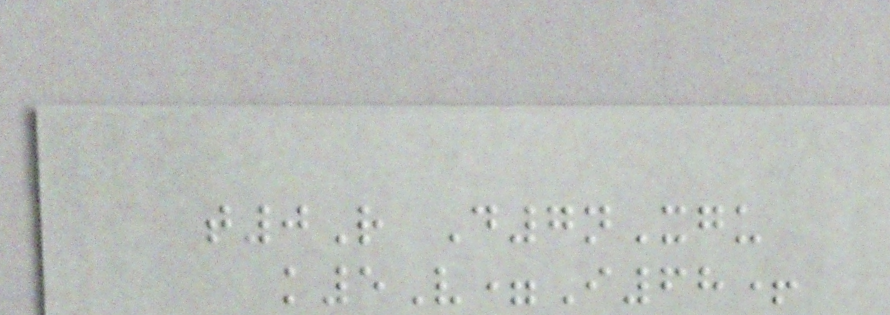t0R D7nXgu
k5V=I68+
